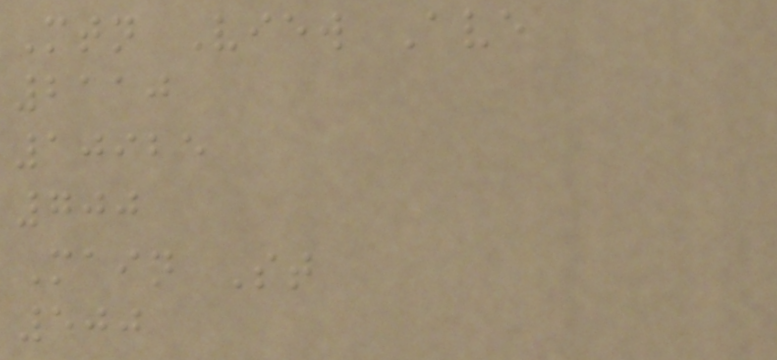Mtn View Ave
2110
10925
700
Main St
500
